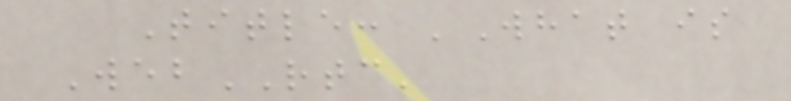Title: 'What is
WebRTC'
